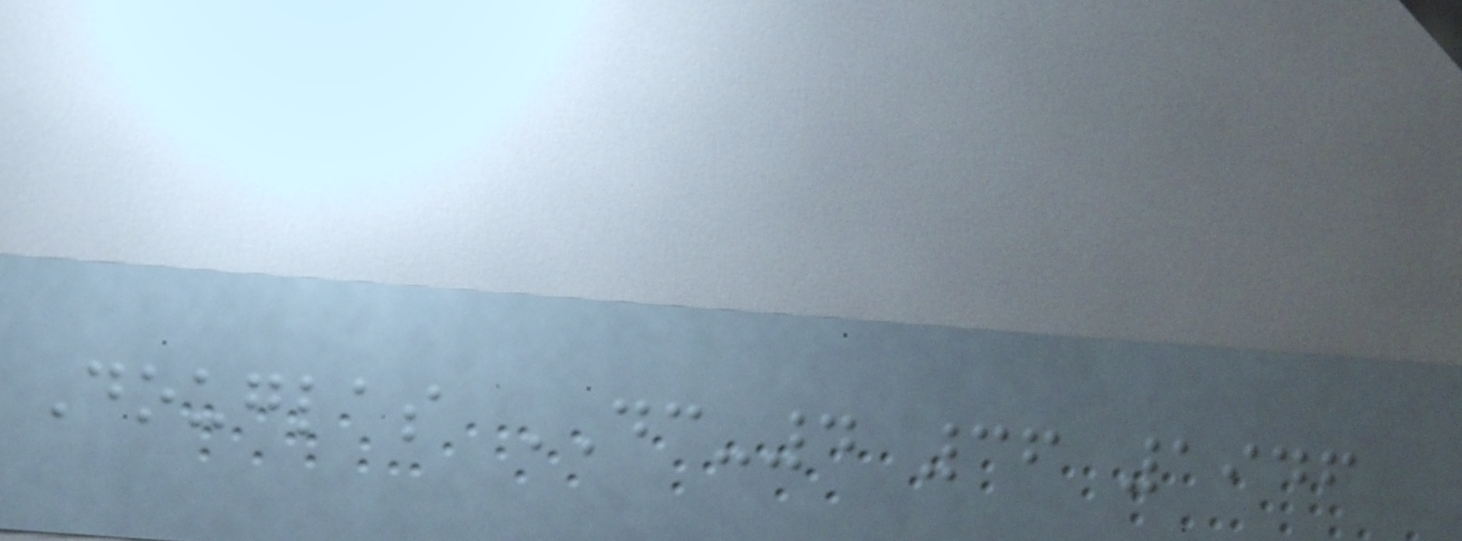Douglas DC-4 36 1946
